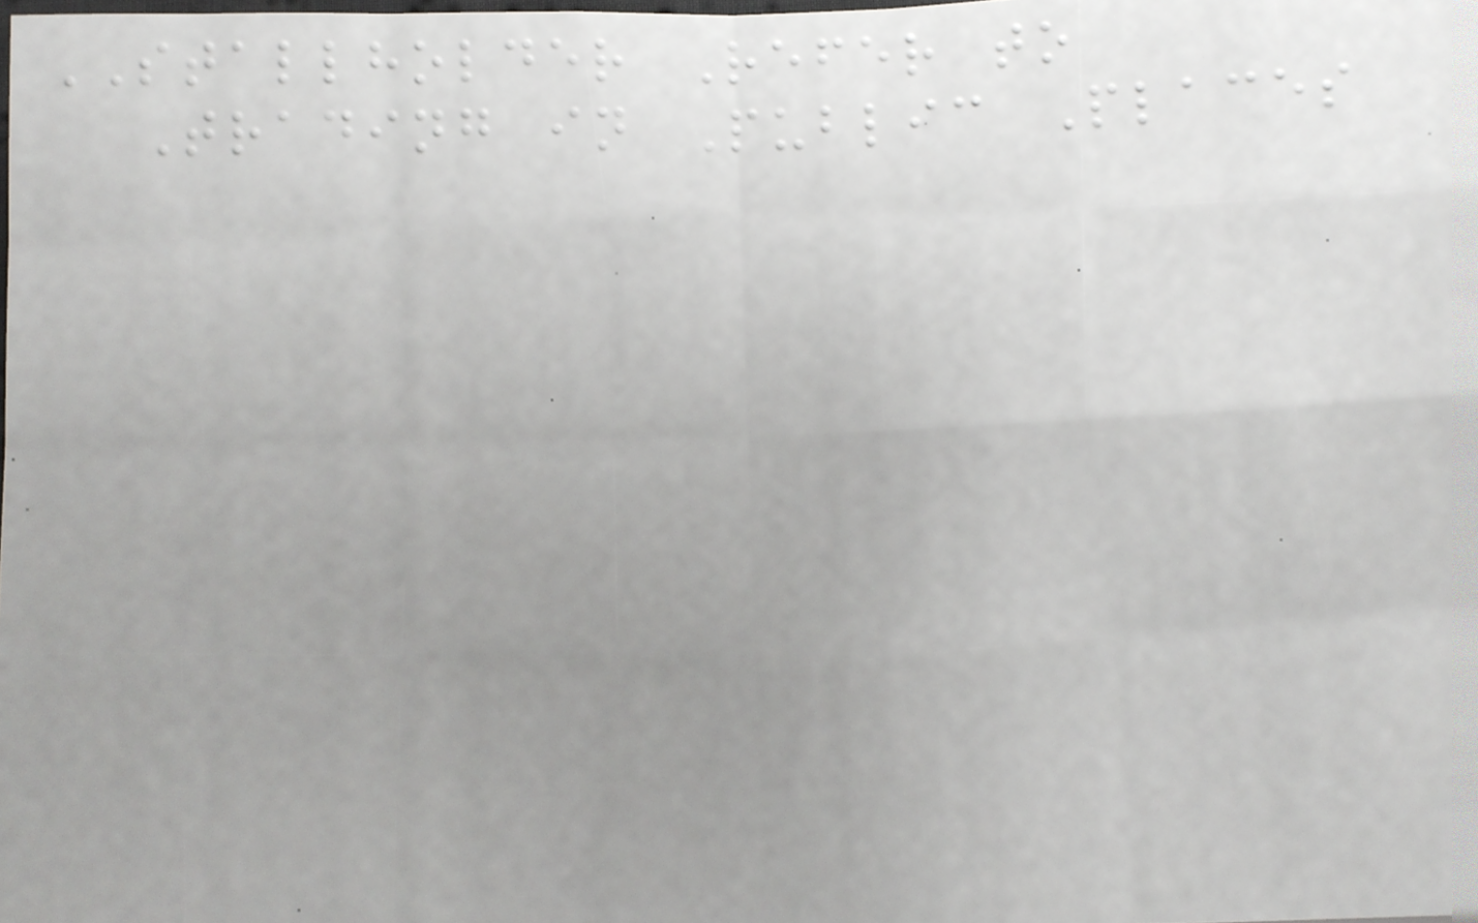STALLHOLDER Refer to
Trading in Public Places
